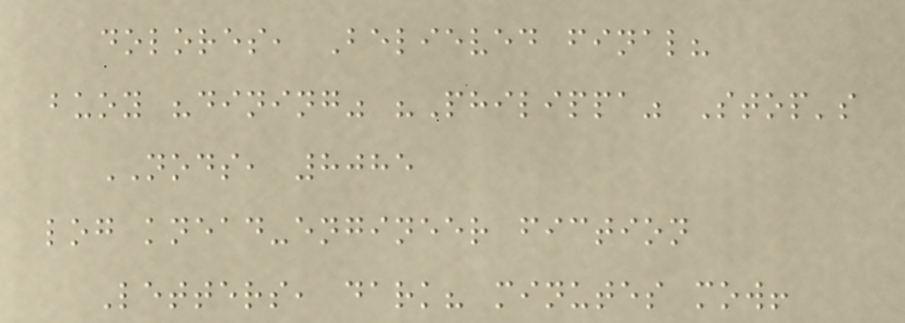dolores, Believed final?
buoy "dining" "Philippa" Stop's
NODS, 8085
log knead-engineer fiction
Letters, dark? minutes mow!
